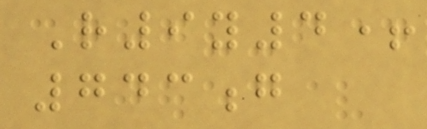R9y4+
743g
